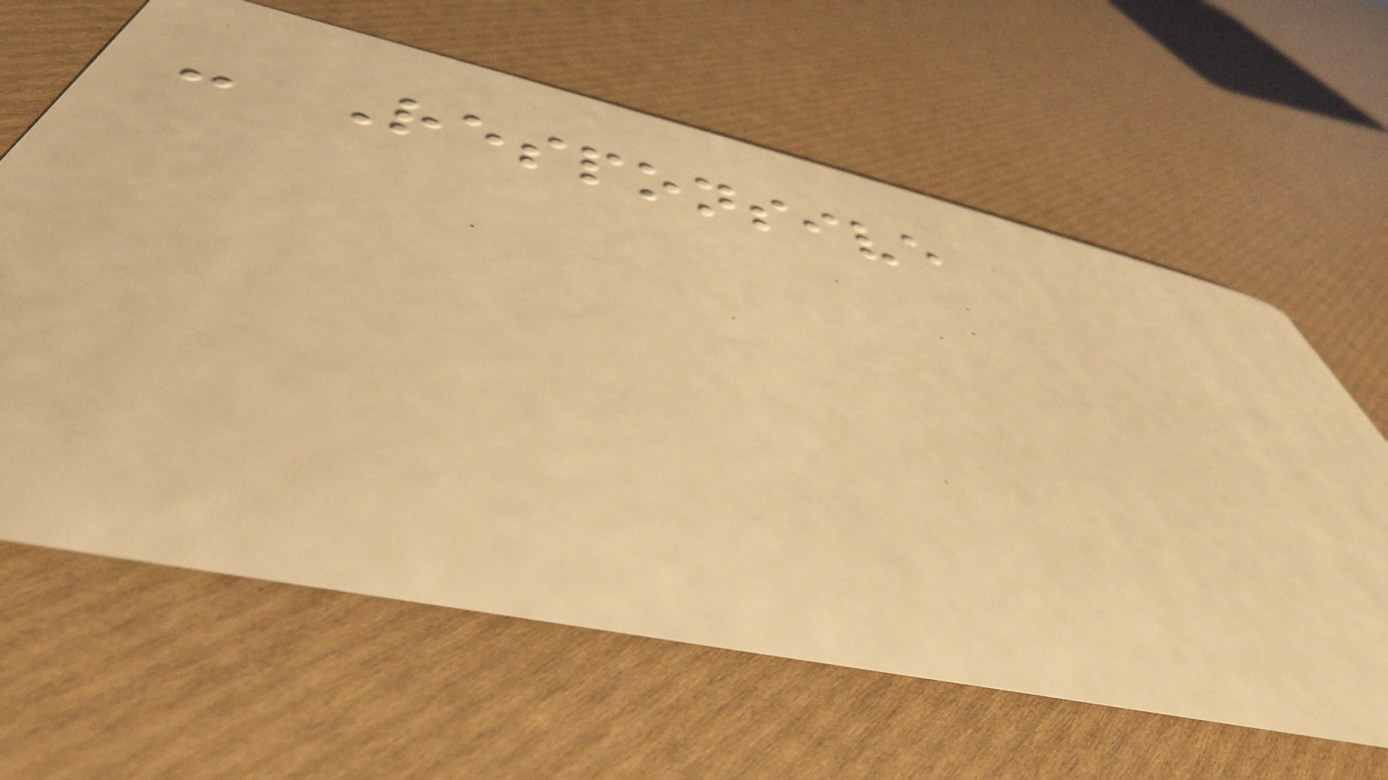- Responsive
